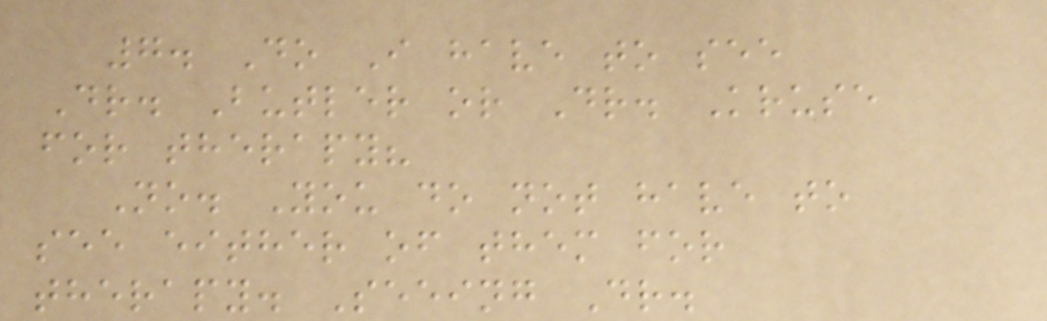7. Do I have to see
Dr. Butler or Dr. Kruse
for therapy?
No. You do not have to
see either of them for
therapy. Seeing Dr.
